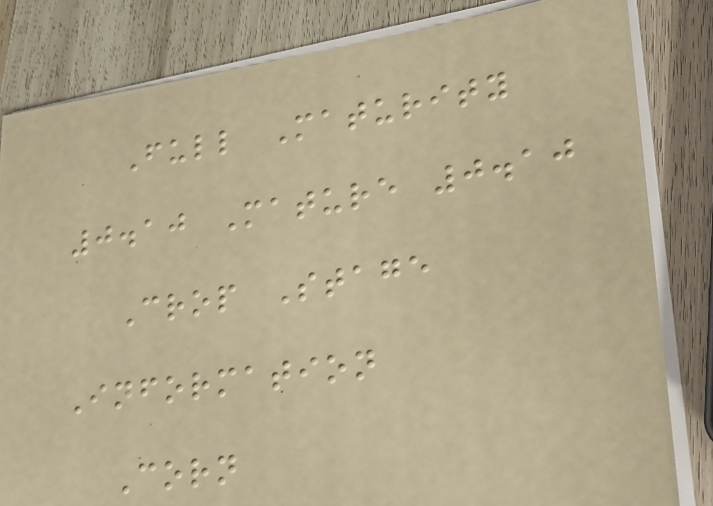Full Maturity
0.10 Mature 0.10
Crop Stage
Information
Corn
